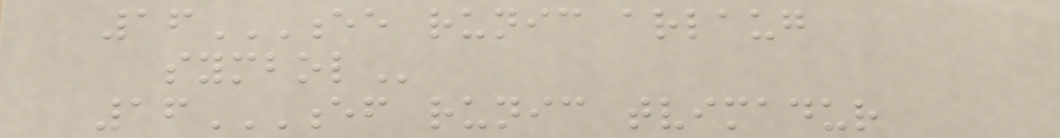16EE RUNIC ARLAUG
SYMBOL
16EF RUNIC TVIMADUR
